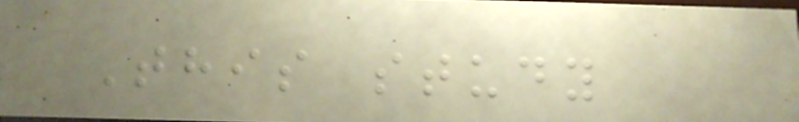This study
